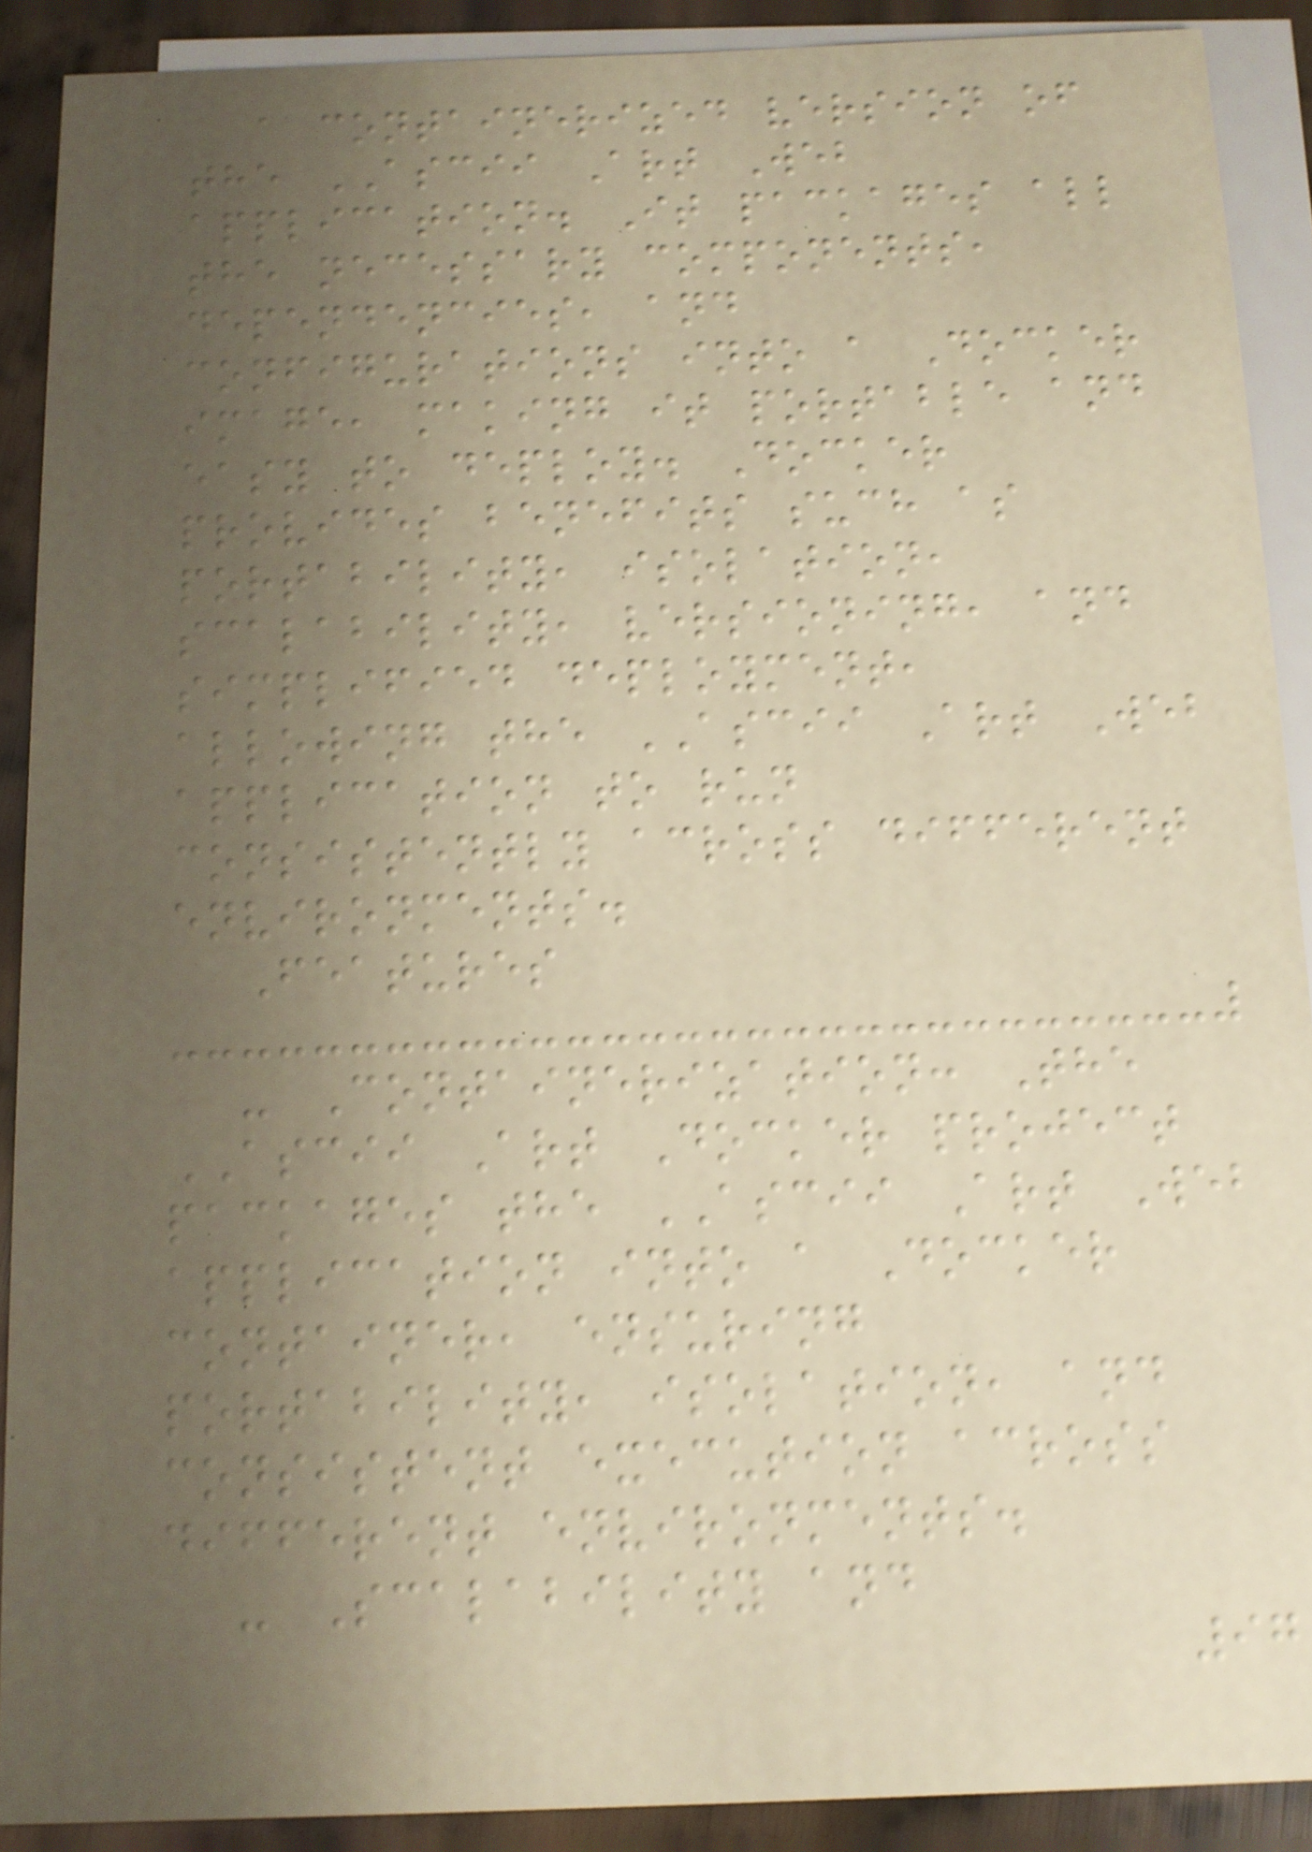a containerized version of
the ASCII Art Web
application. It packages all
the necessary components,
dependencies, and
configurations into a Docker
image, making it portable and
easy to deploy. Docker
provides benefits such as
portability, isolation,
scalability, versioning, and
simplified deployment,
allowing the ASCII Art Web
application to run
consistently across different
environments.
Features
- Containerization: The
ASCII Art Docker project
packages the ASCII Art Web
application into a Docker
container, ensuring
portability, isolation, and
consistent execution across
different environments.
- Scalability and
97
